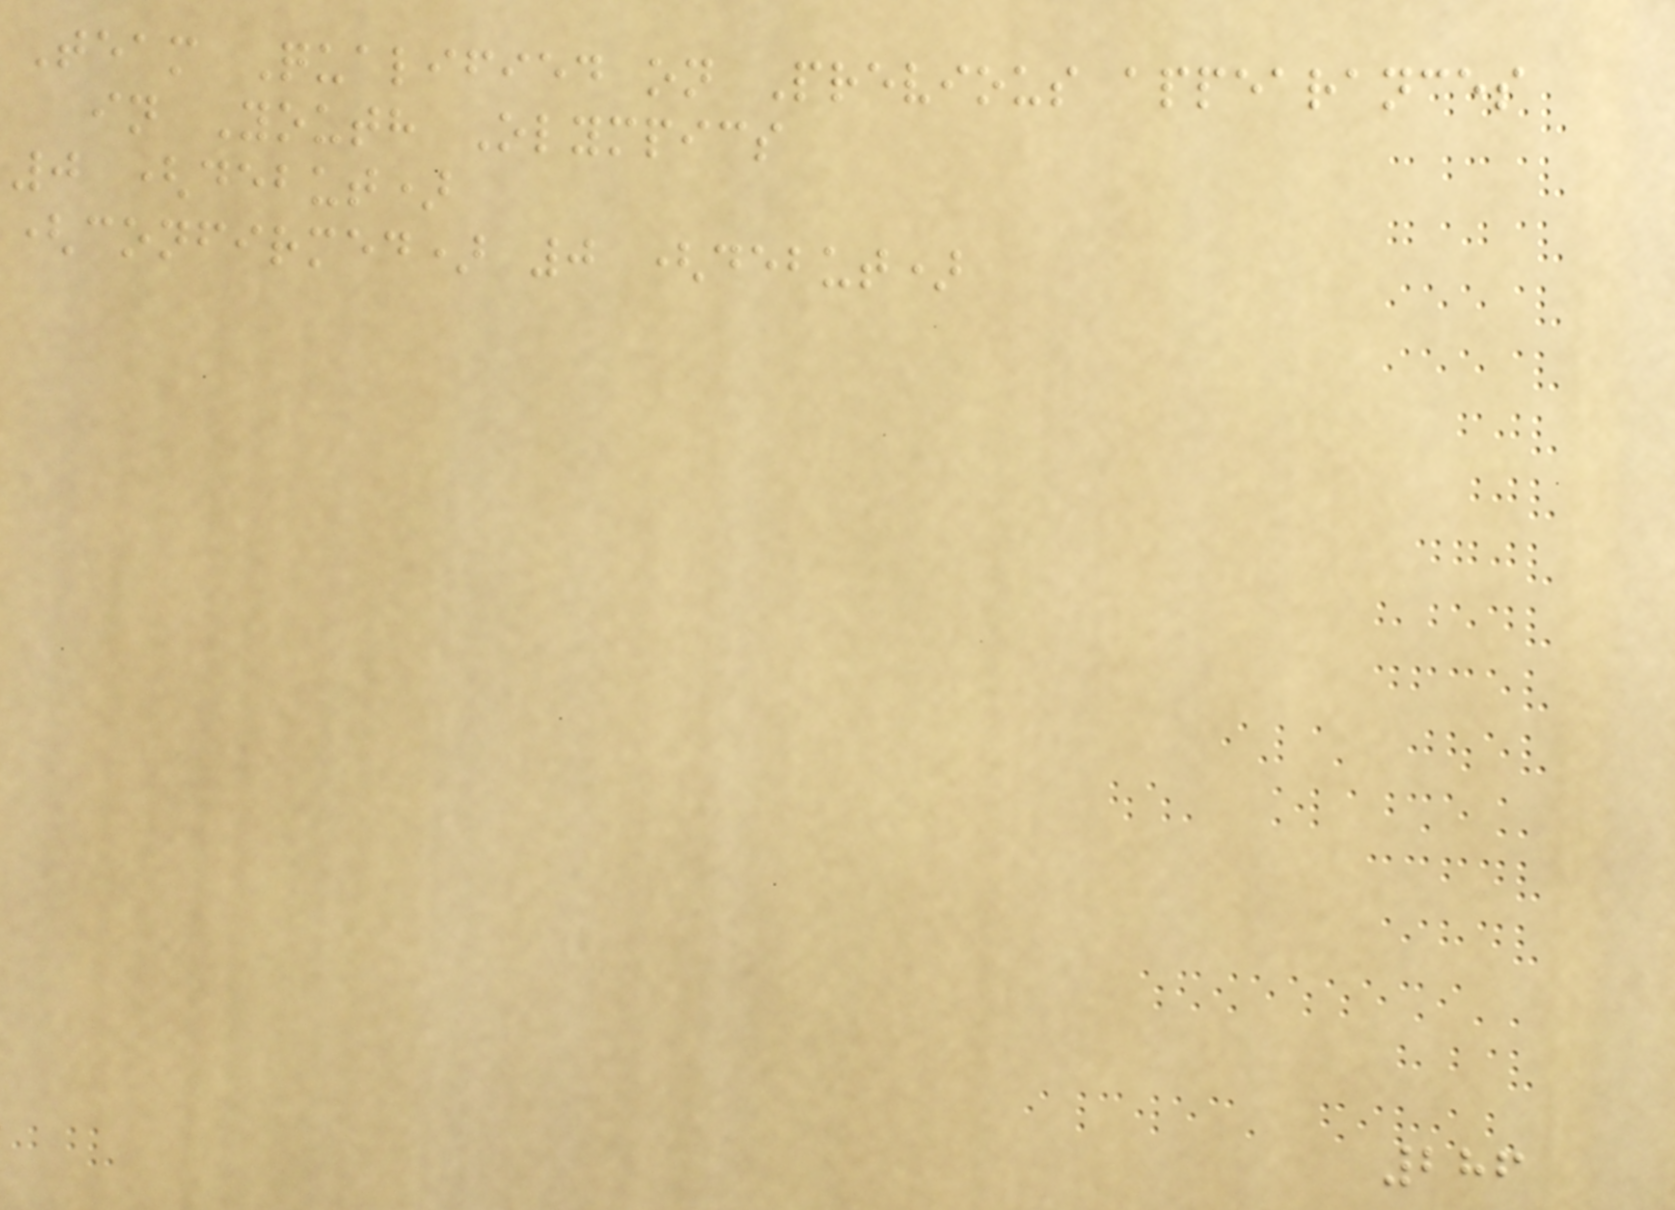Team Qualified on Previous appearances
in Youth Olympics
0 (debut)
(confirmed) 0 (debut)
286
